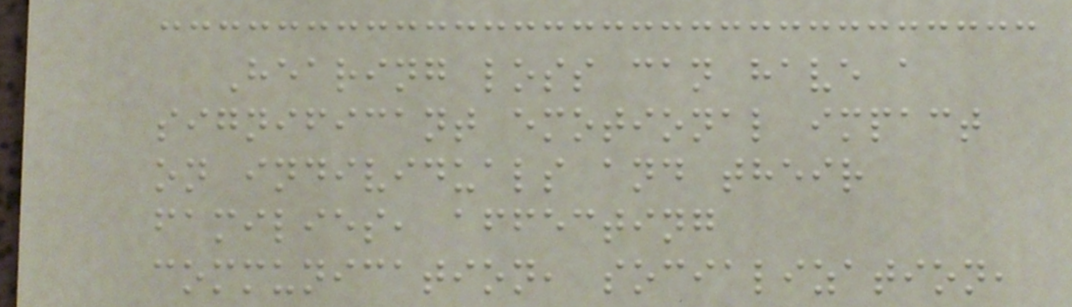Hearing loss can have a
significant emotional impact
on individuals and their
families, affecting
communication, socialization,
